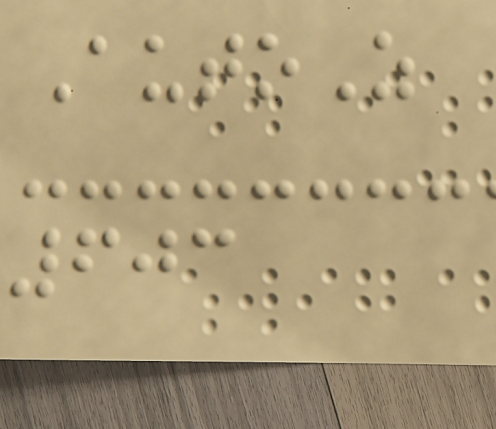AutoZ
603
